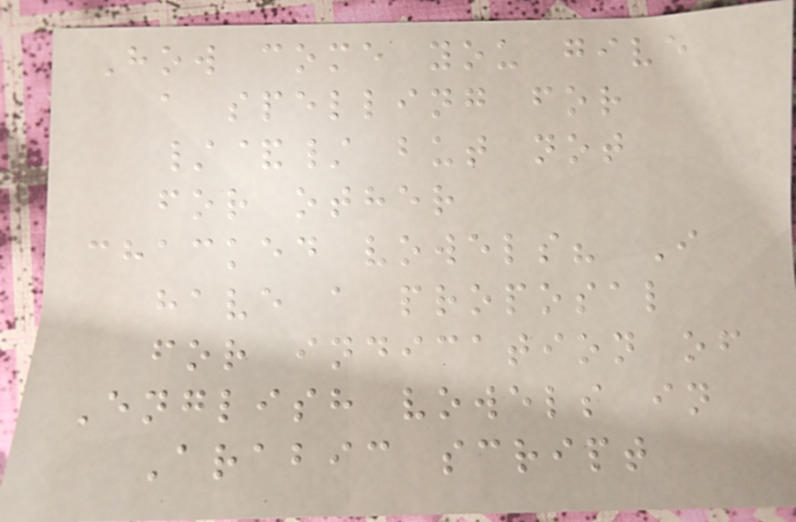How come you give
a spelling for
/&/ but not
for other
chacked vowels? I
have a proposal
for indication of
English vowels in
Arabic script
